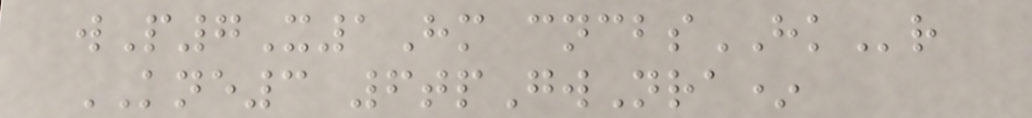wP7X1Hm cncbsHKr
KNE3 6tpGwNra*
